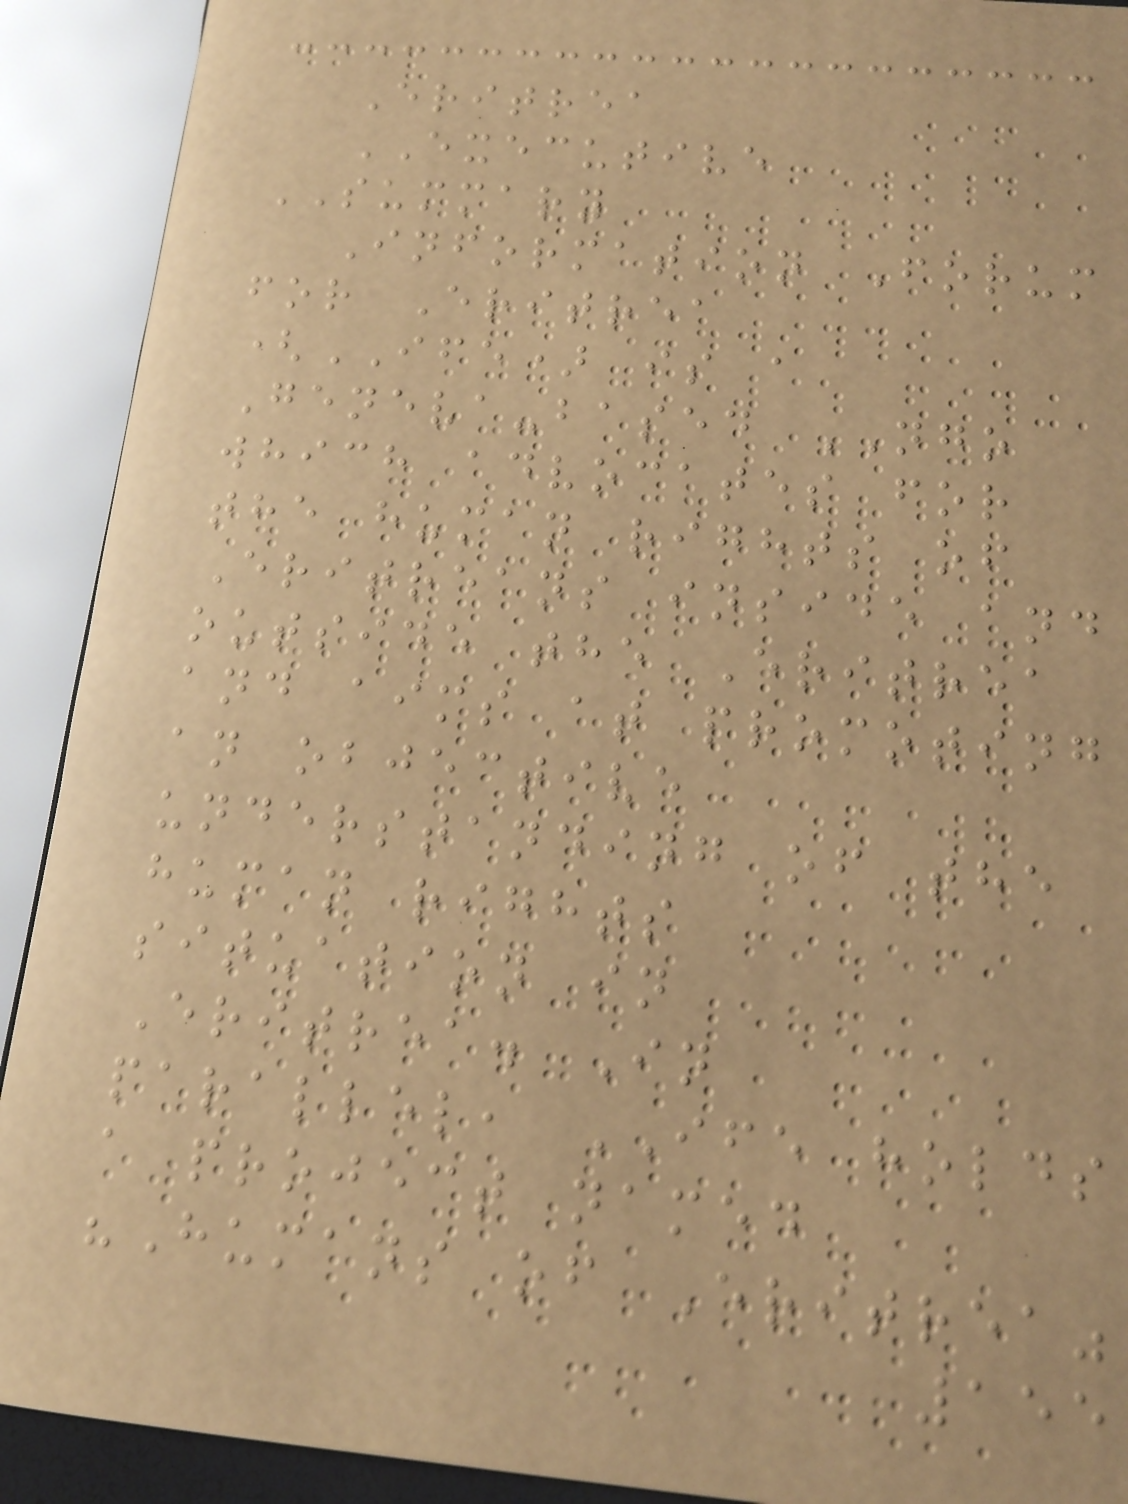Eritrea
EXECUTIVE
SUMMARY
Information Forum
for Eritrea
(IFE) is a
Geneva-based NGO
which advocates for
the human rights of
Eritreans inside and
outside the Eritrea
and aims at promoting
an objective
understanding of the
human rights
situation in
Eritrea. In
parallel, IFE holds
a project named
"Humans of Eritrea"
155
